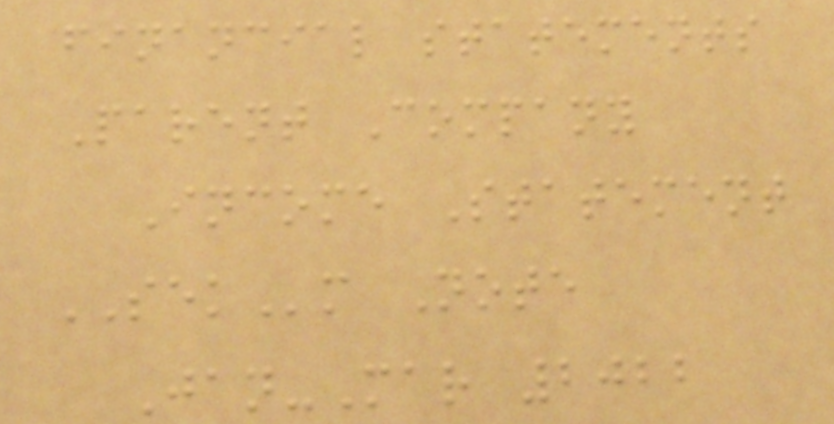financial statements
Parent Company
Income Statement
SEKm Note
Jan-Mar 2022
